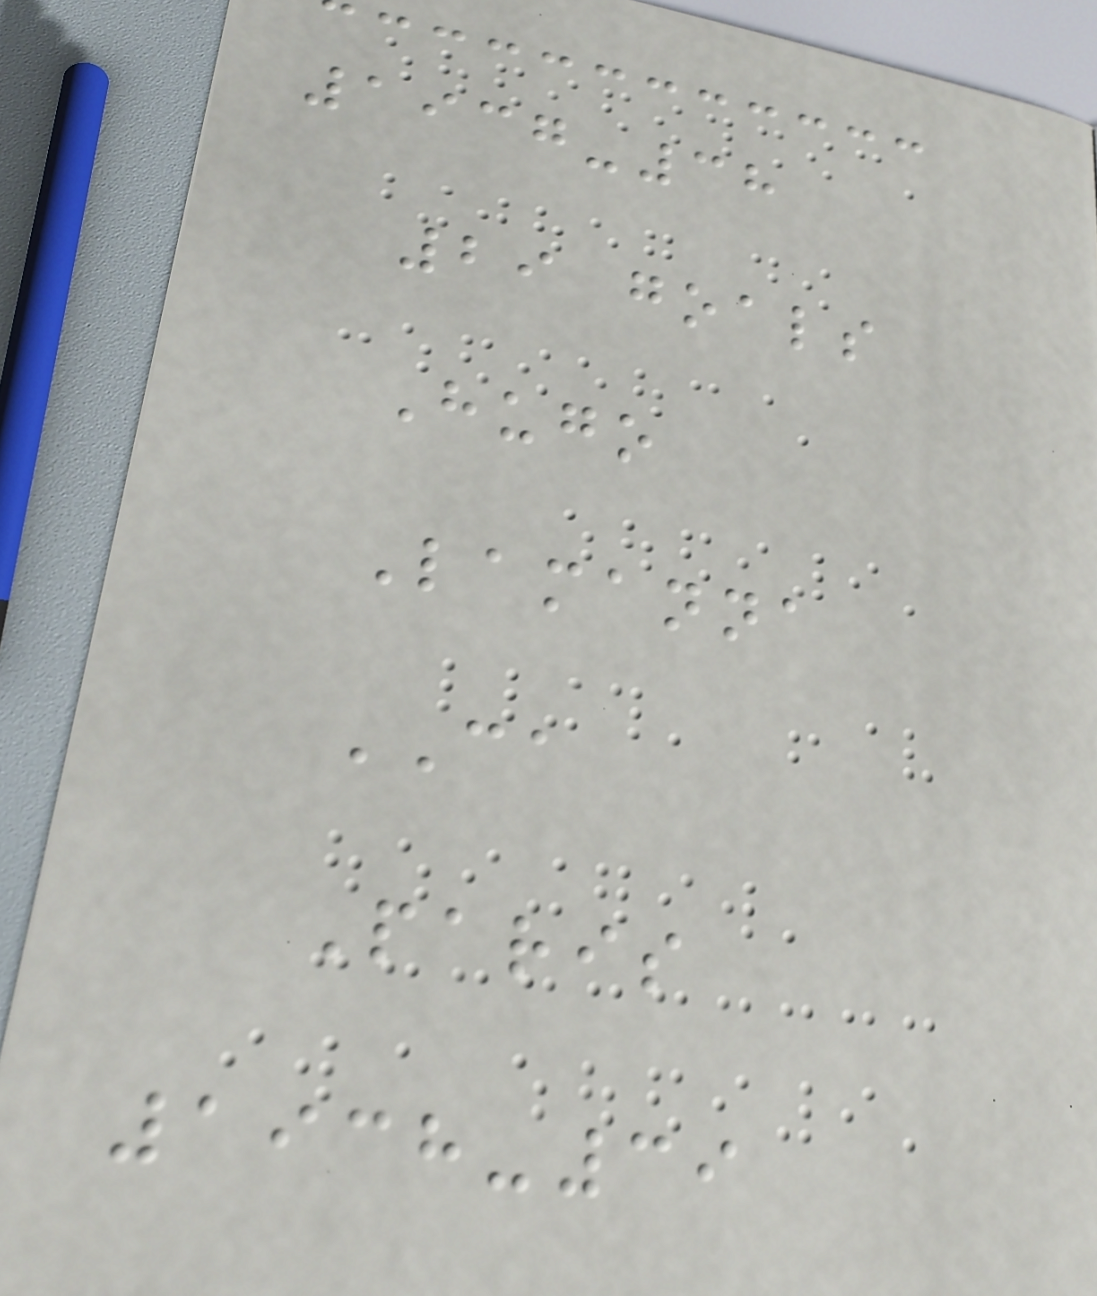1937-38
29 goals
Hugo
Lamanna
CA
Paris
1938-39
